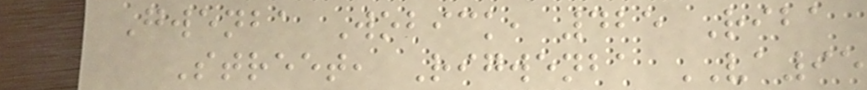Gwenba Wobick, 425 Riba
Street, Rigwenba VA95
